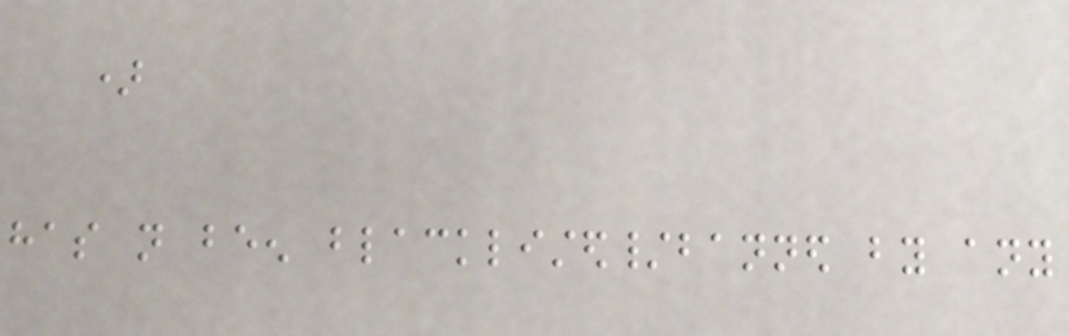)
has not been blacklisted/banned by any
